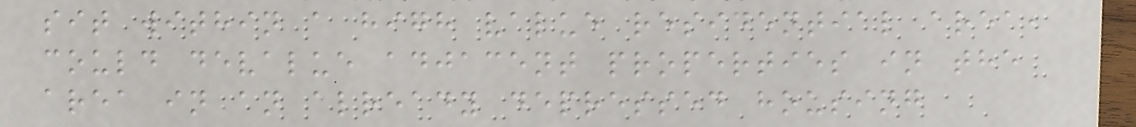sit within a high value residential area,
could devalue adjacent properties in the
area in an already depressed housing
